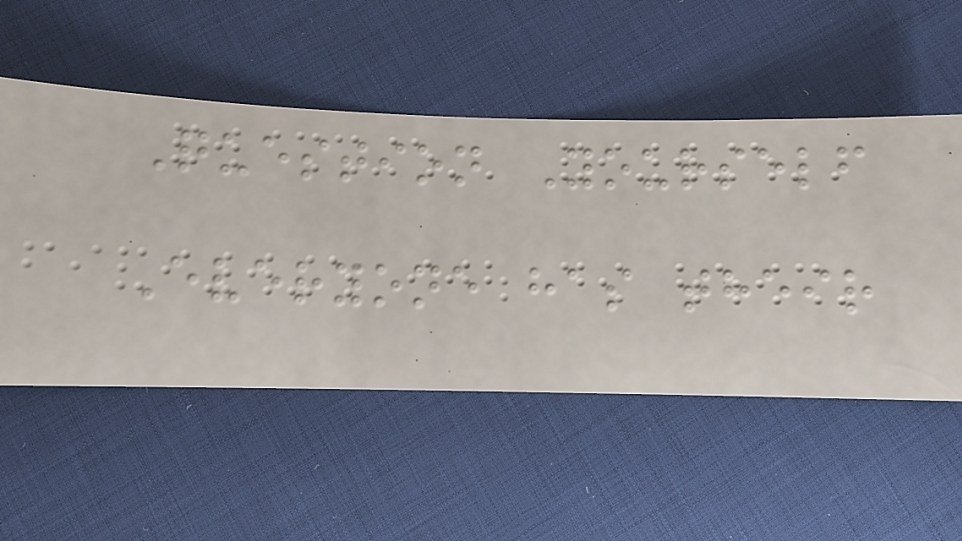Question Yourself
Everyone has their
